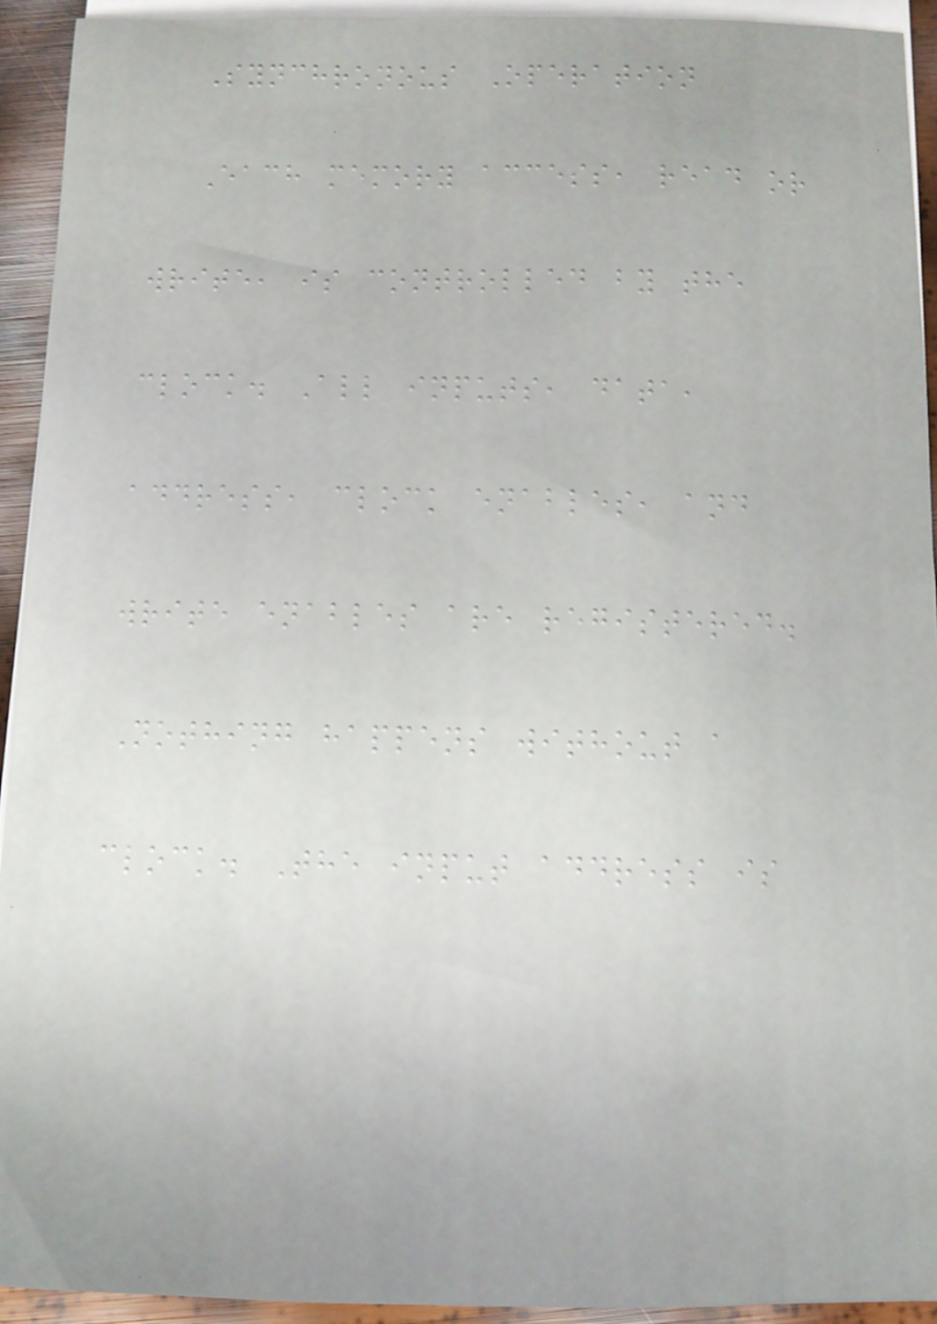Synchronous Operation
Each memory access, read or
write, is controlled by the
clock. All inputs, data,
address, clock enables, and
write enables are registered.
Nothing happens without a
clock. The input address is
